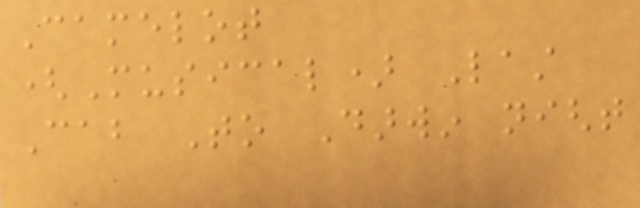Camelot
(Musical) Last
Cab To Darwin night
